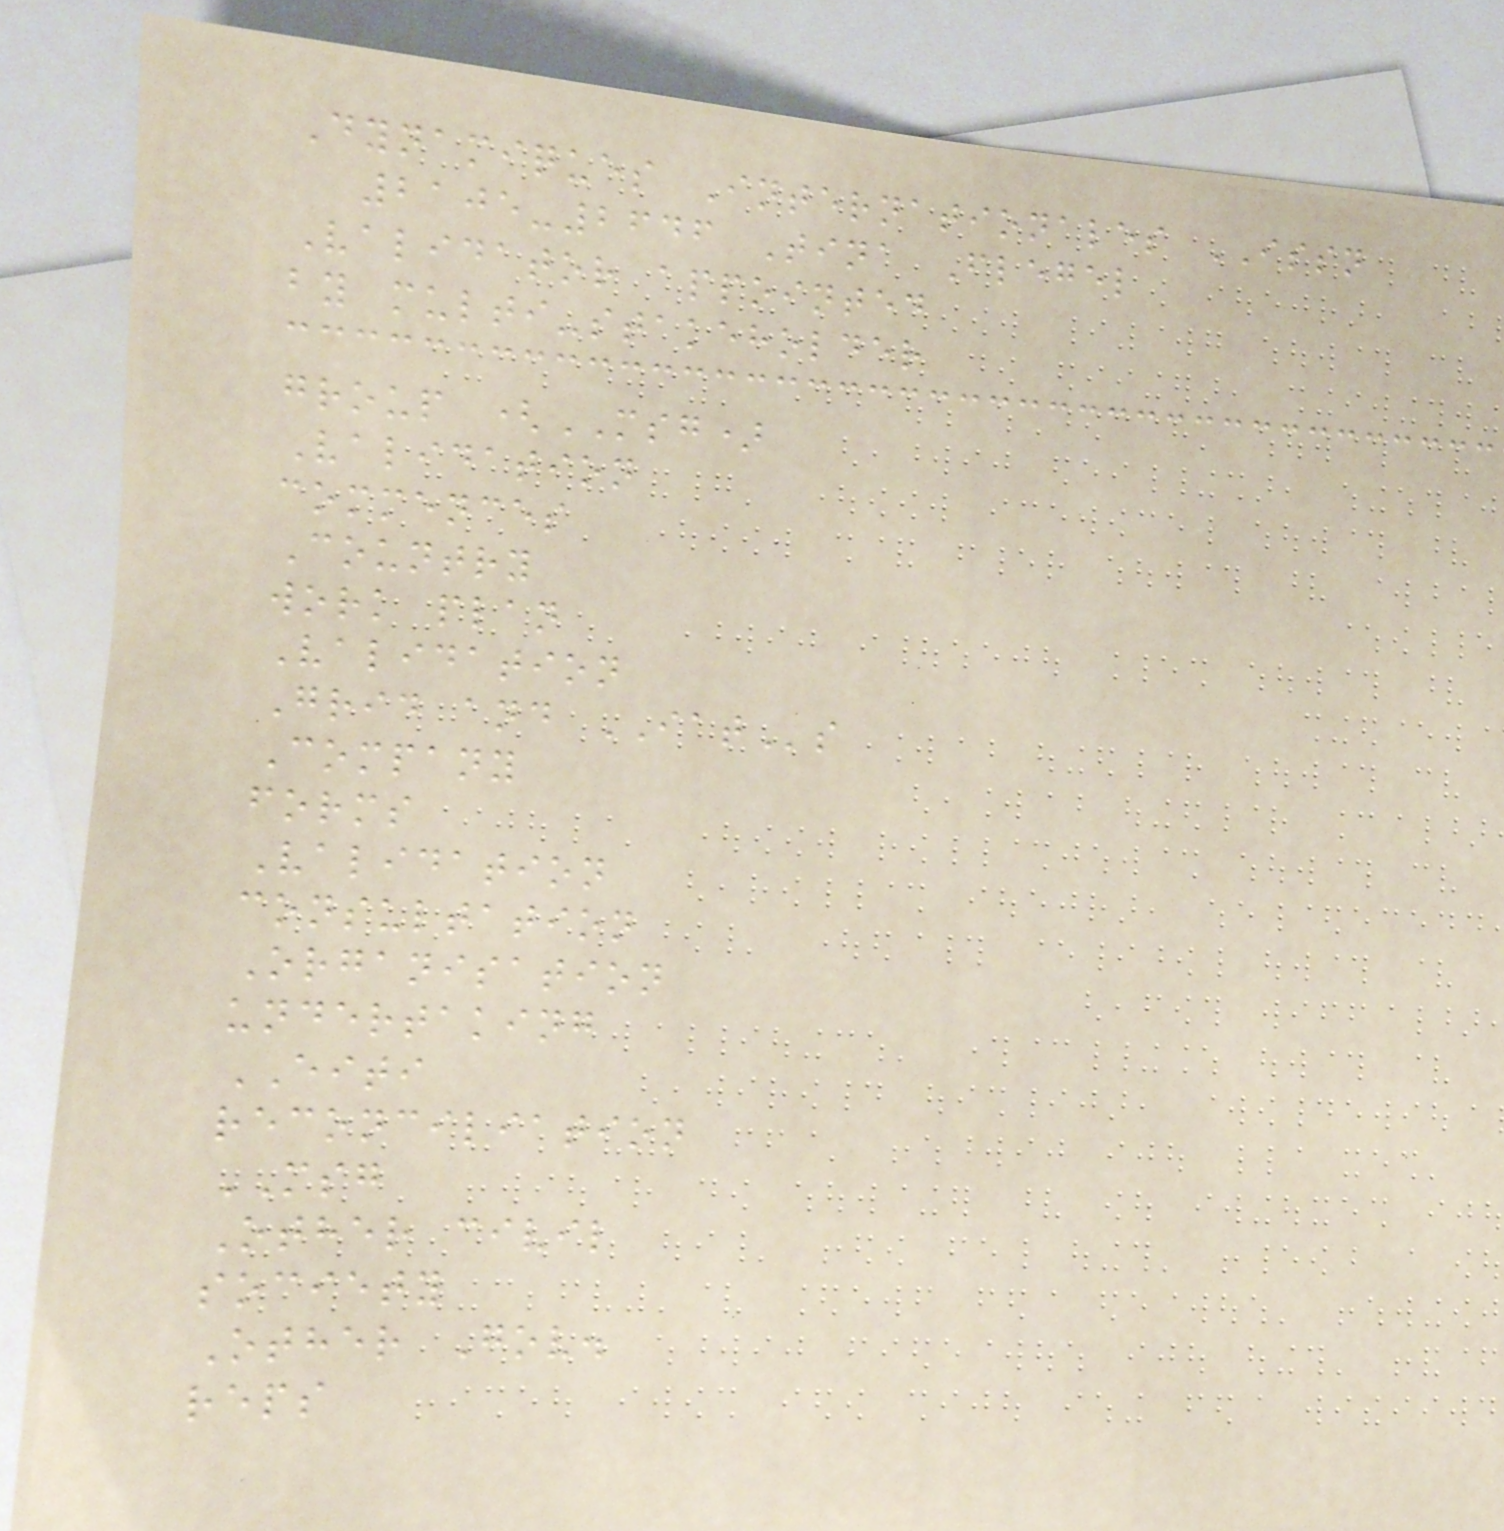Dynamiques Internationales ISSN
2105-2646 Tina Flegel
Validator appointed
by multi-stakeholder
group (MSG)
Validation
commences
Country
work plan
Validation
Grid and IATs
Company
forms
Validation
consultation
Organisation
undertaking
EITI
reconciliation
MSG
Other civil
society
Other Gov.
reps
